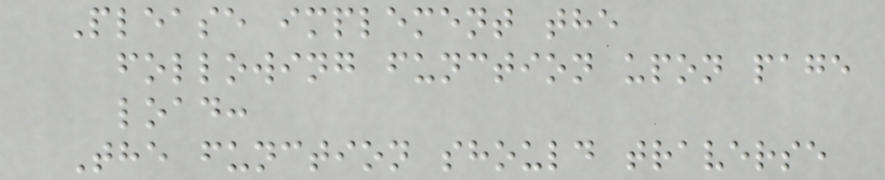Please implement the
following function upon page
load:
The function should traverse
